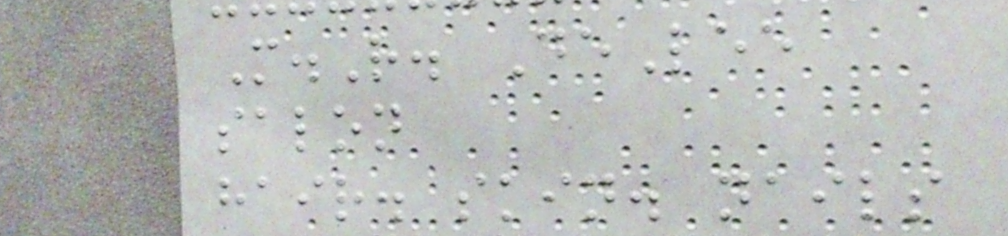M.R. DeLee
salon
hair. skin. nails
